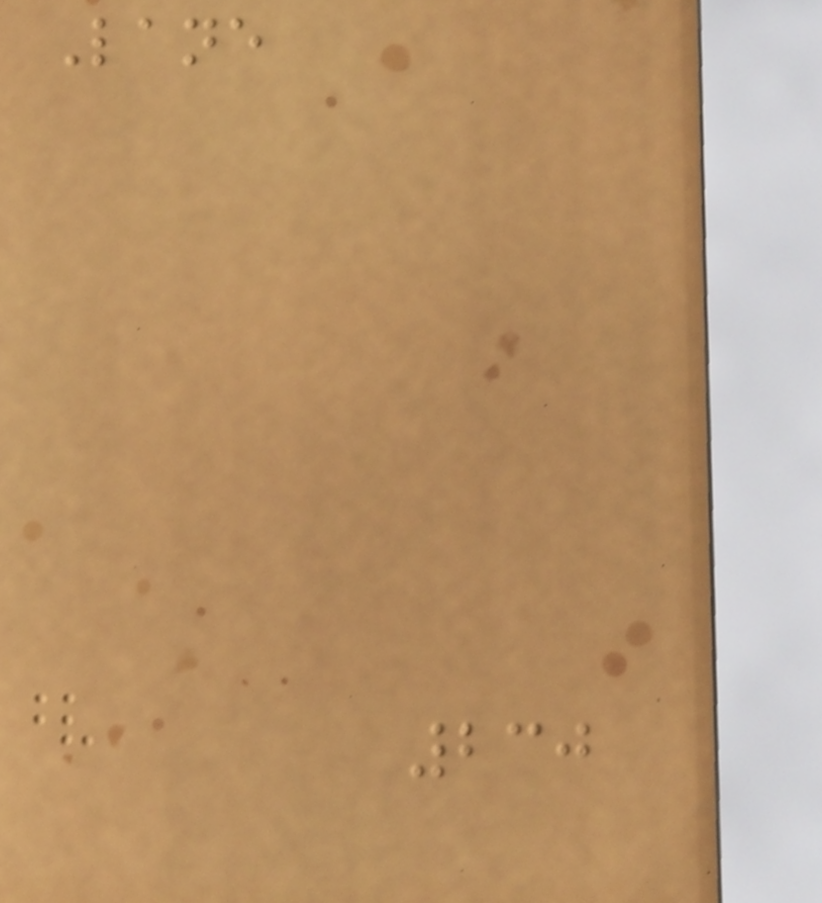Lane
230
